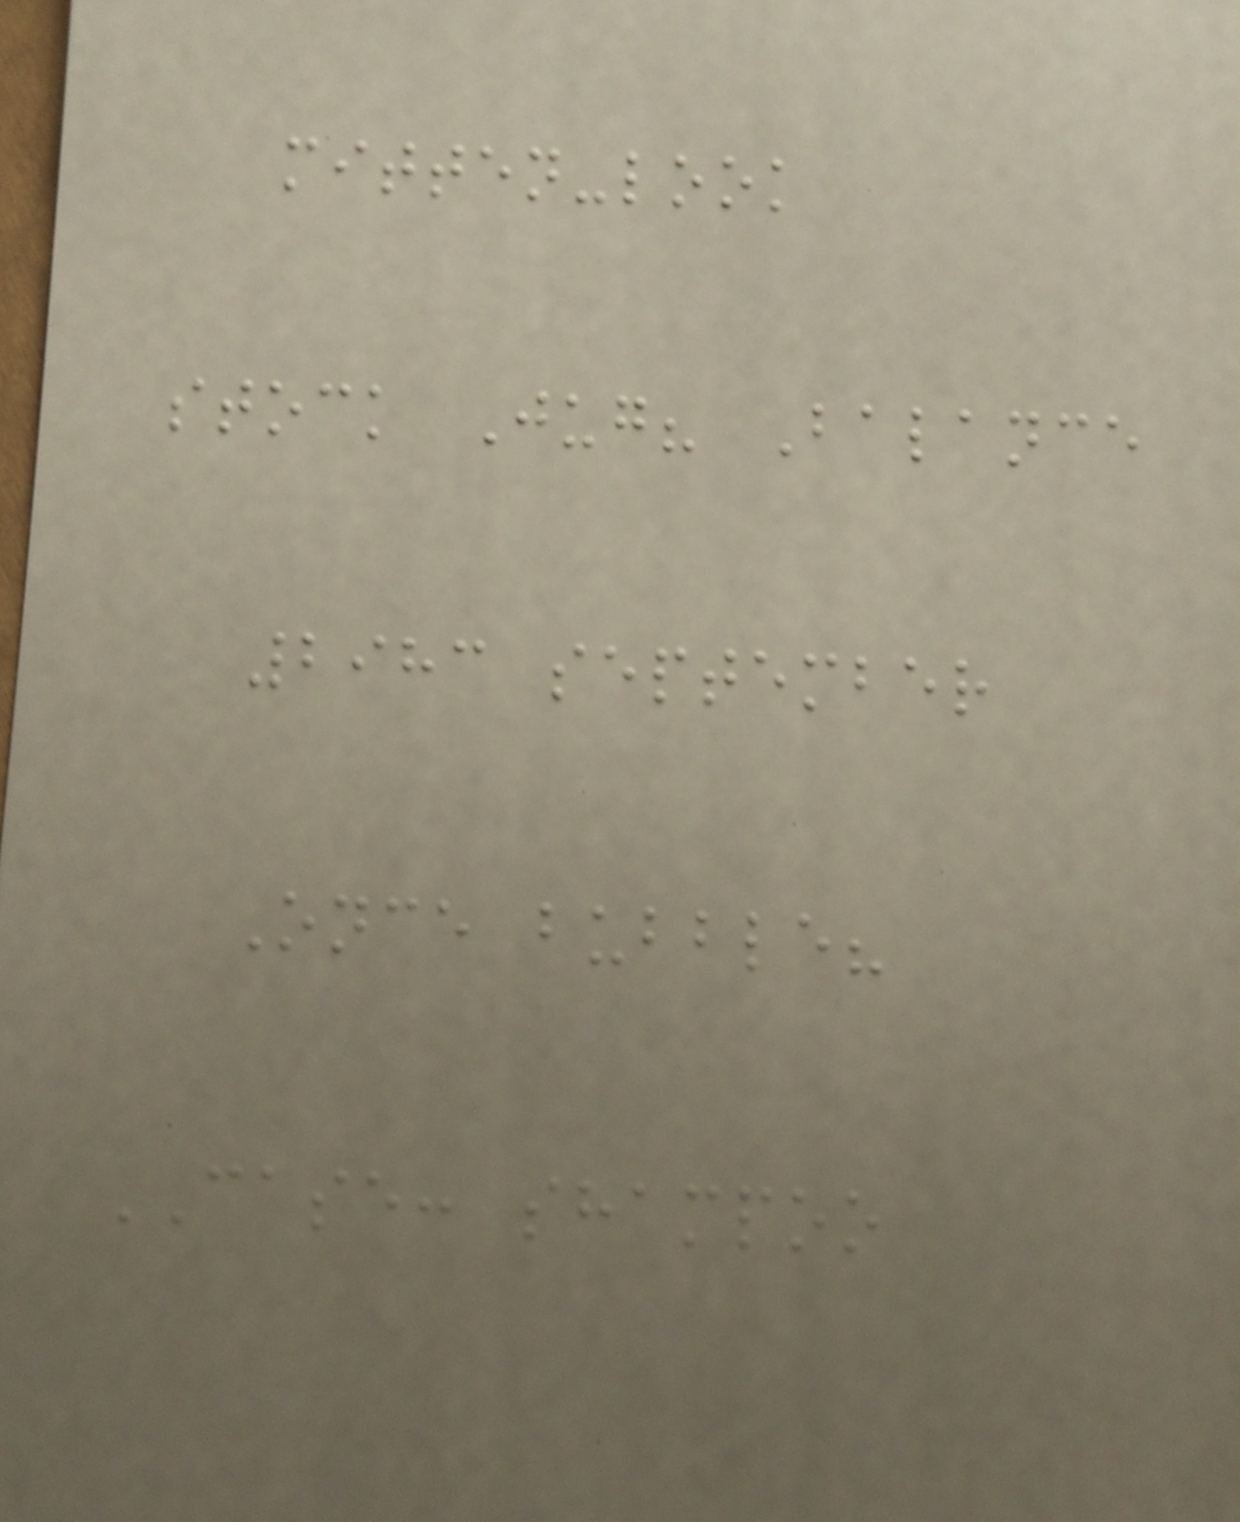mitten-look
stock Jug? Balance
2983 september
Once bubble?
CASE: shampoo
